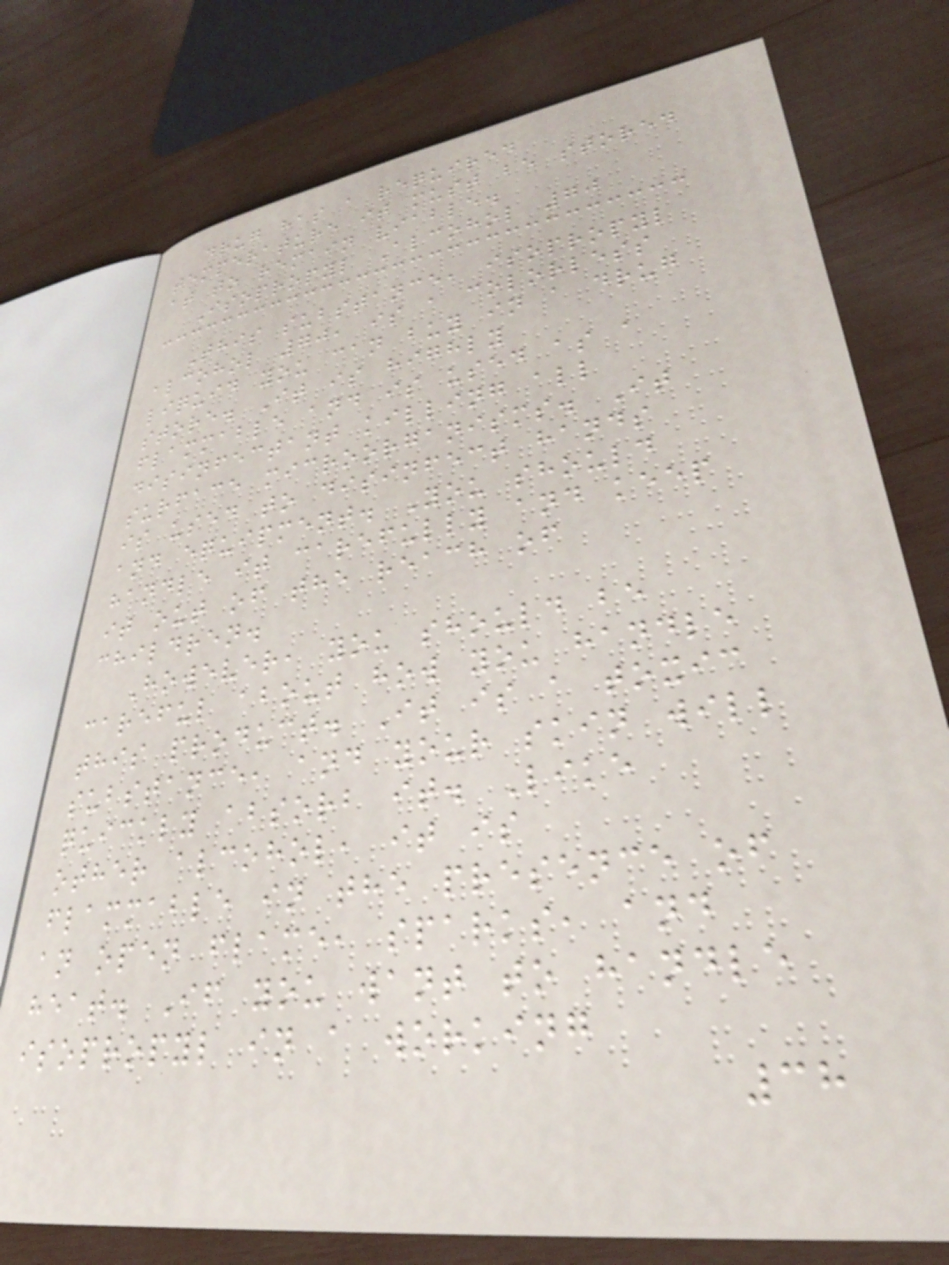drug has a required
temperature it must be stored
at to remain viable.
Isopropyl Alcohol 70
This substance, isopropyl
alcohol 70, is a colorless
liquid you can buy in a drug
store. It is highly
flammable and is used as a
disinfectant killing all
surface microorganisms. It
is used to disinfect hands
and equipment. You should
handle it carefully and keep
it out of the reach of
children.
However, you should be
careful about how you handle
this product. It is a toxic
substance, and your skin will
quickly absorb it. Like
other alcohol, it is
flammable in the presence of
an open flame, sparks, and
heat. If you want to handle
isopropyl in a working
38
